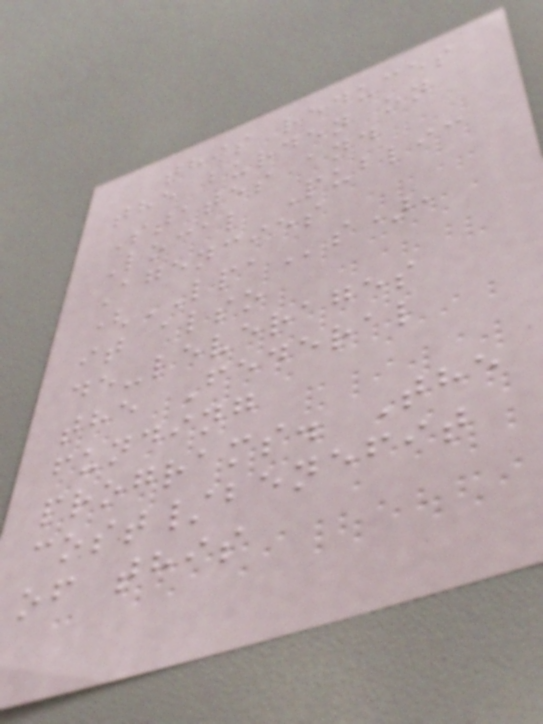this reduces
the burden on
States and
Local Public
Agencies
(LPAs),
it also
de-leverages
the Federal
funding
programs. The
cost/benefit
of this
